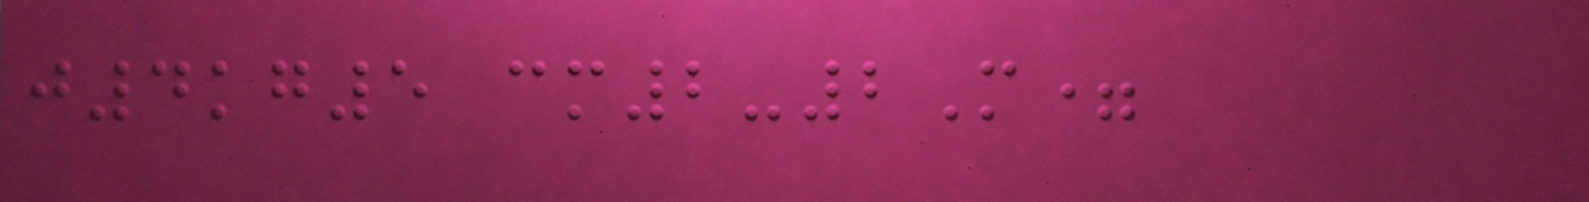j4kg5 cm2-2M=
